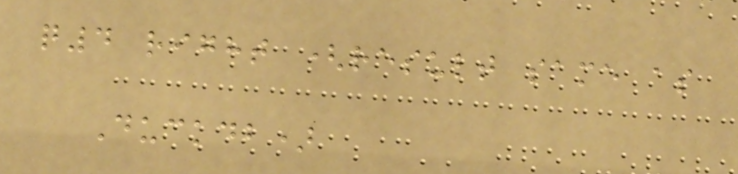q4 right (result same as
Duckdb)
